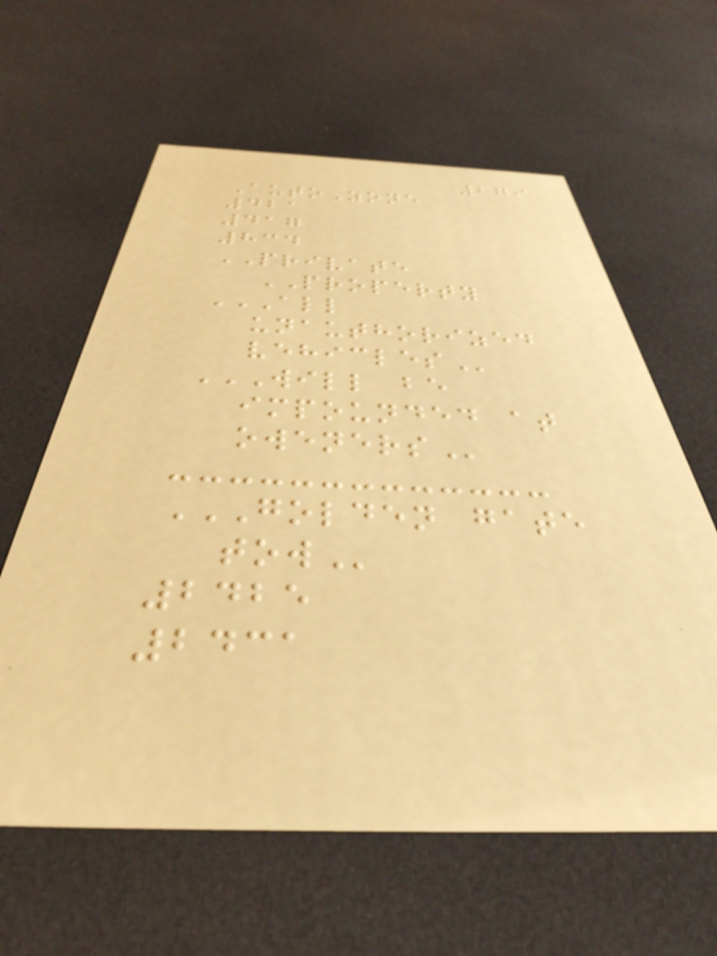279
AutoZone
421
417
834
PRIVATE
PROPERTY
ALL
UNAUTHORIZED
VEHICLES
WILL BE
IMPOUNDED AT
OWENERS
GOLDEN GATE
TOW
2425
2431
